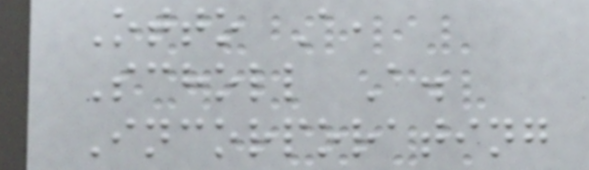Otto A,
Scholl A.
Incorporating
